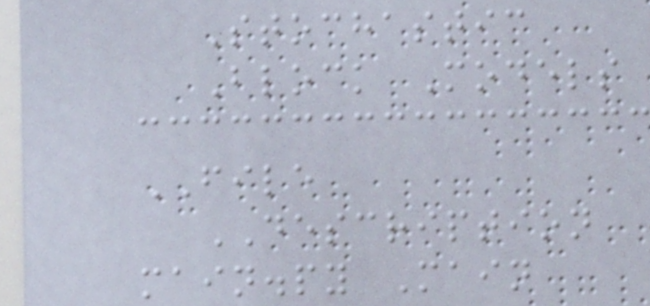Stochastic
Block Models
FILE
DESCRIPTION
main.py Main
